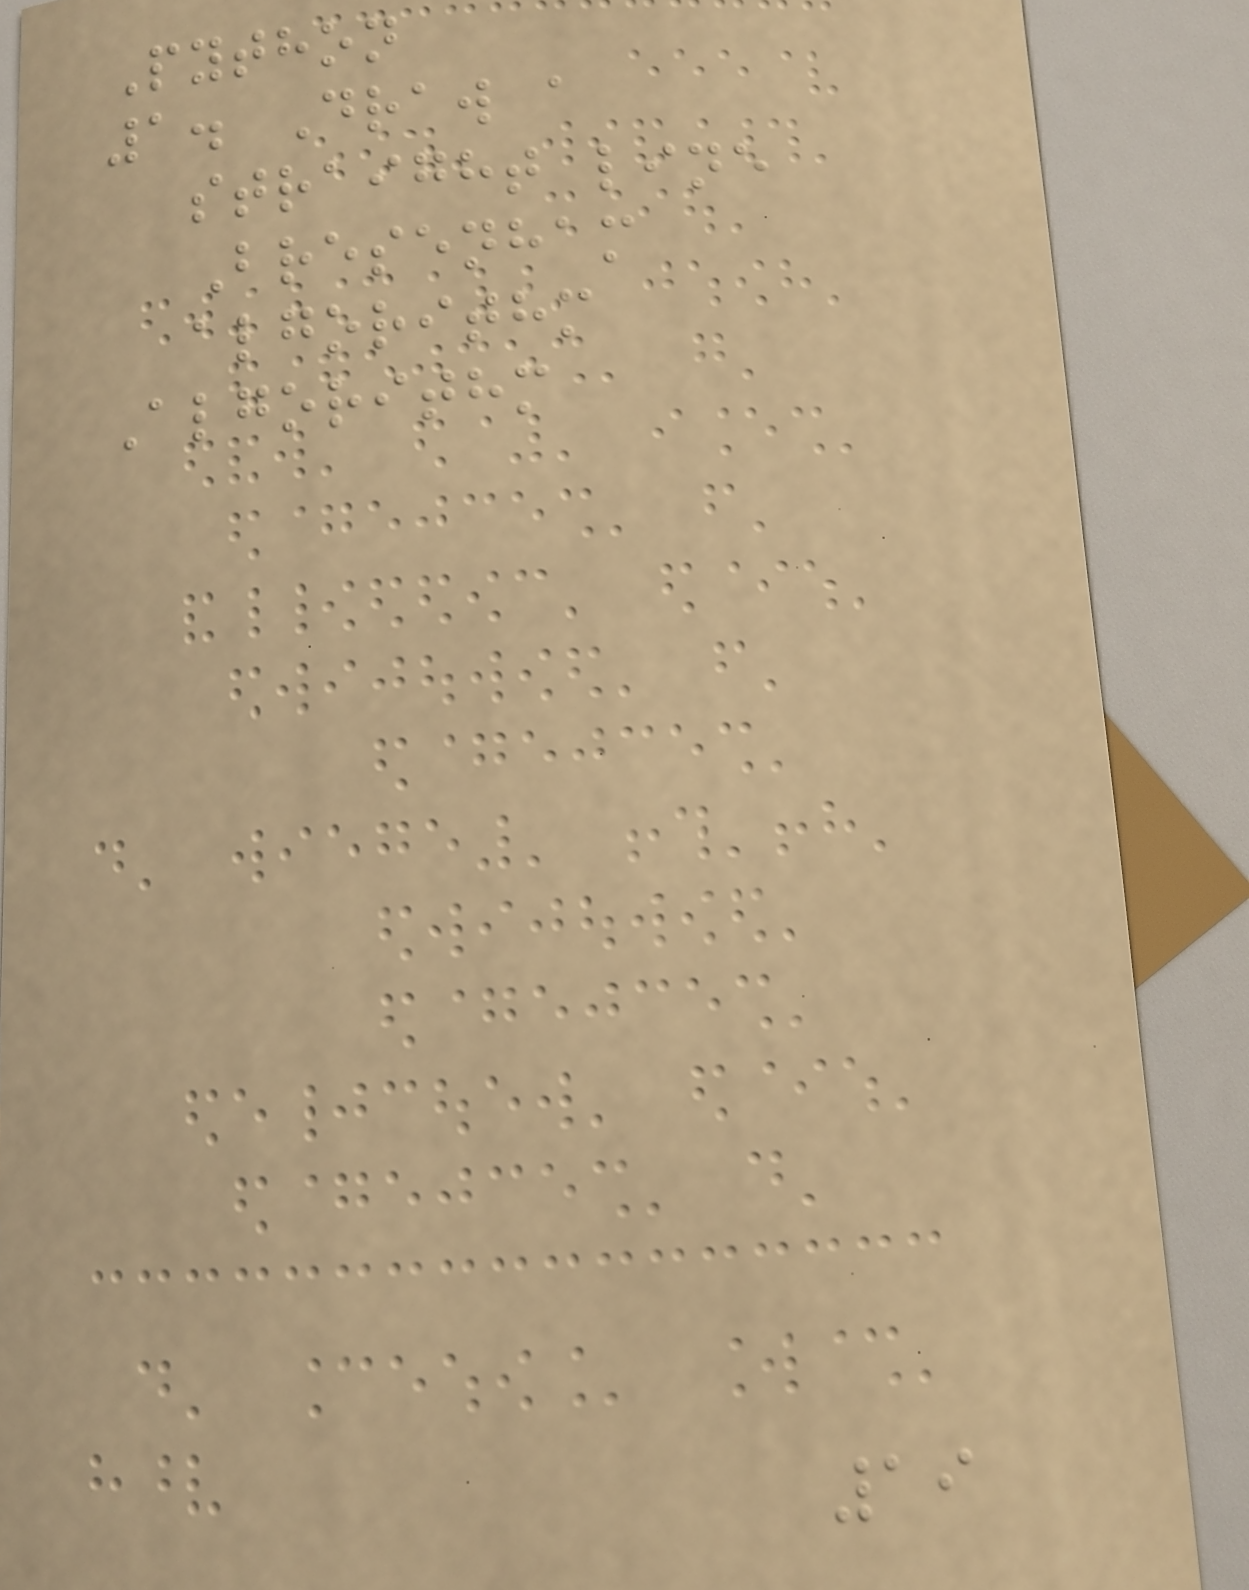Python
1. Draw a
straight line
Bresenham
algorithm
Algorithm
19
